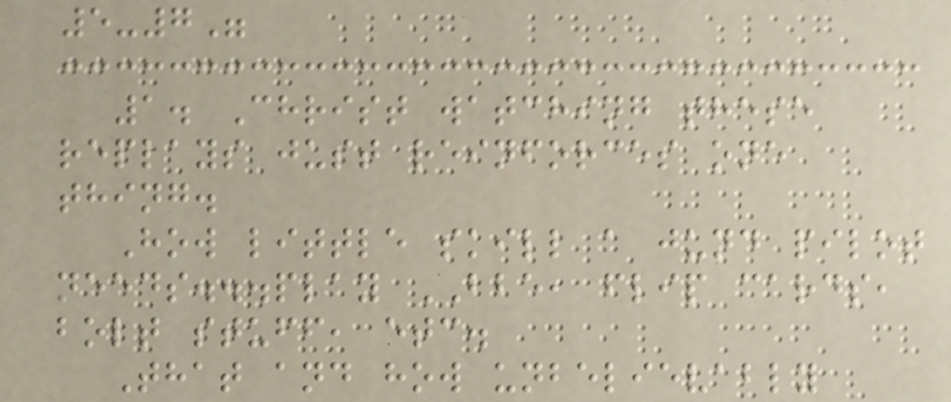5-7"
1. Christ watching these
replays just reinforces one
thing.
How little skill a jund pilot
needs...play BBE, flip cards,
bolt stuff, etc.
That and how unbelievably
